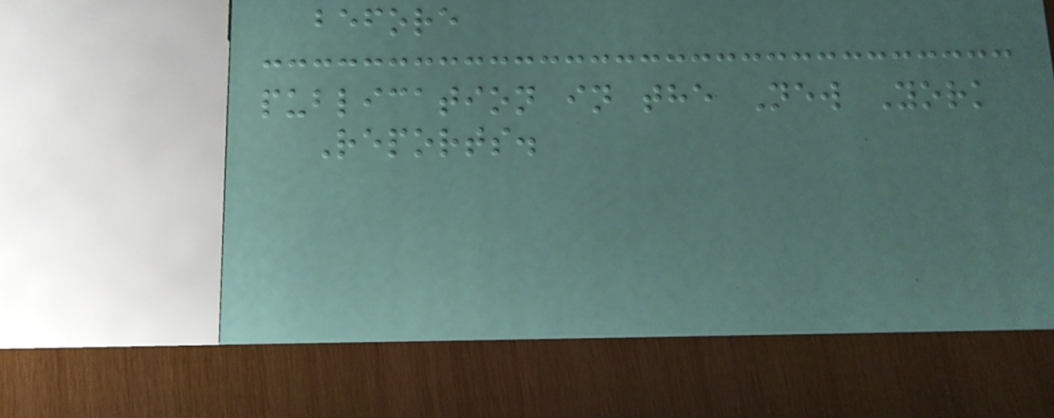before
publication in the New York
Reports.
